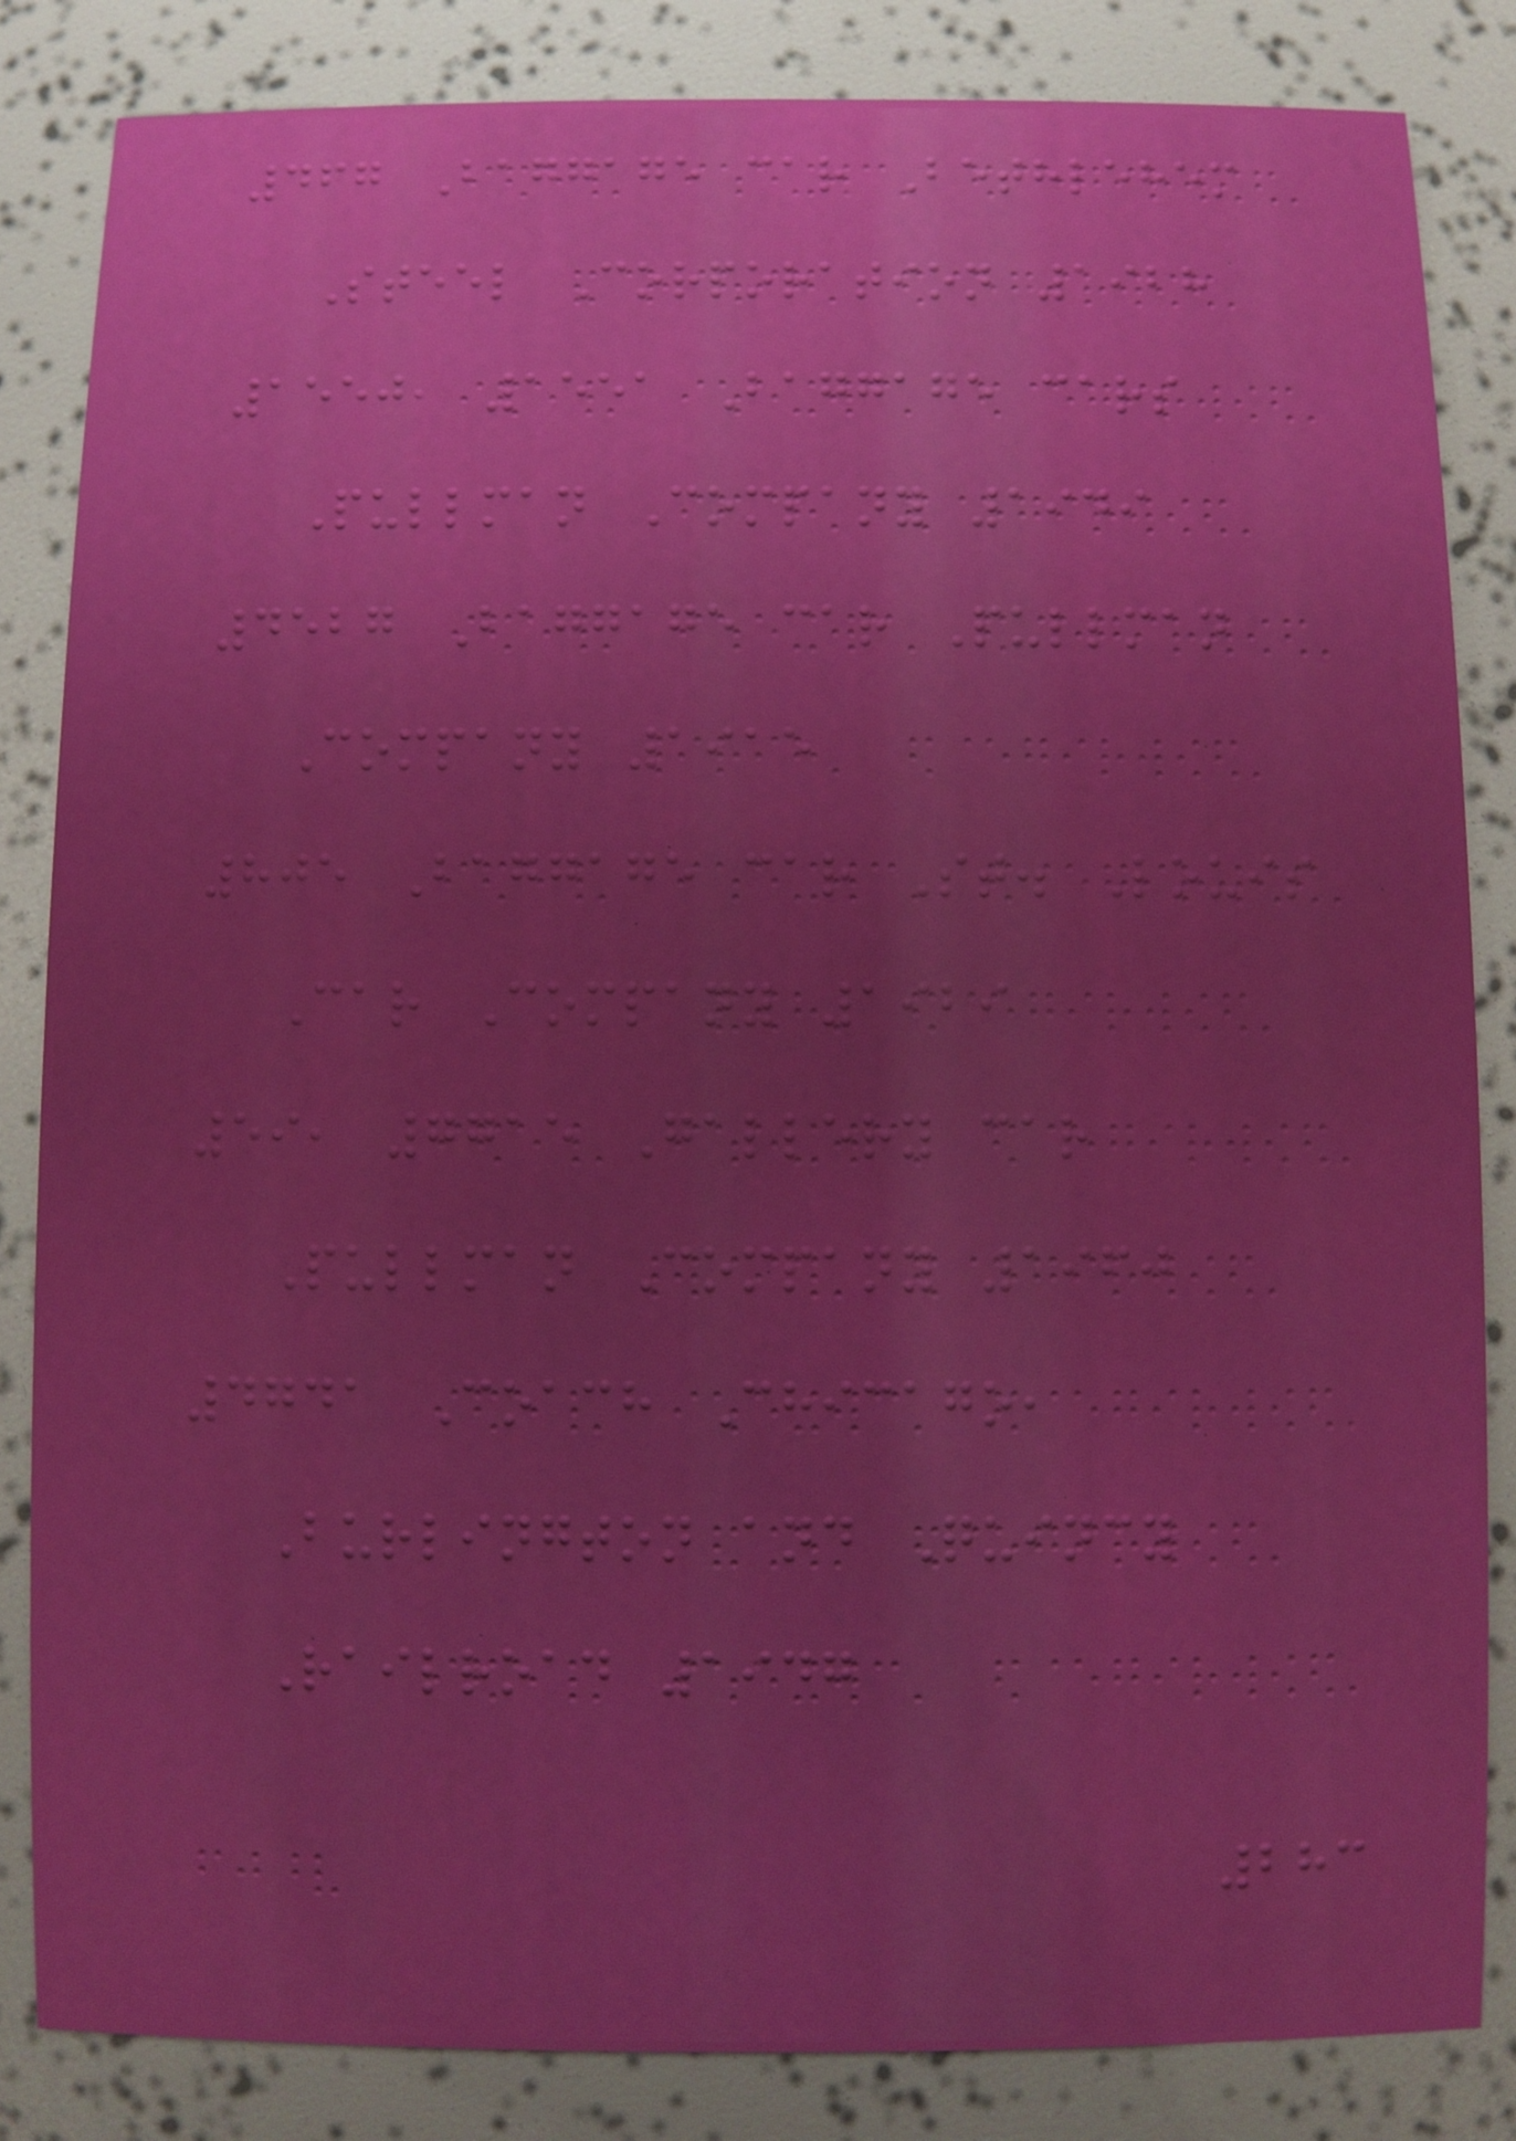467 Baggage car Bethlehem
Steel Corporation 1928
1550, 1551 Baggage cars
Pullman Company 1949
4527 Baggage car Pullman
Company 1915
805 Baggage car St. Louis
Car Company 1929
59, 7715 Gallery car
Pullman Company 1960
4741 Coach Chicago,
Burlington and Quincy
Railroad 1947
283
